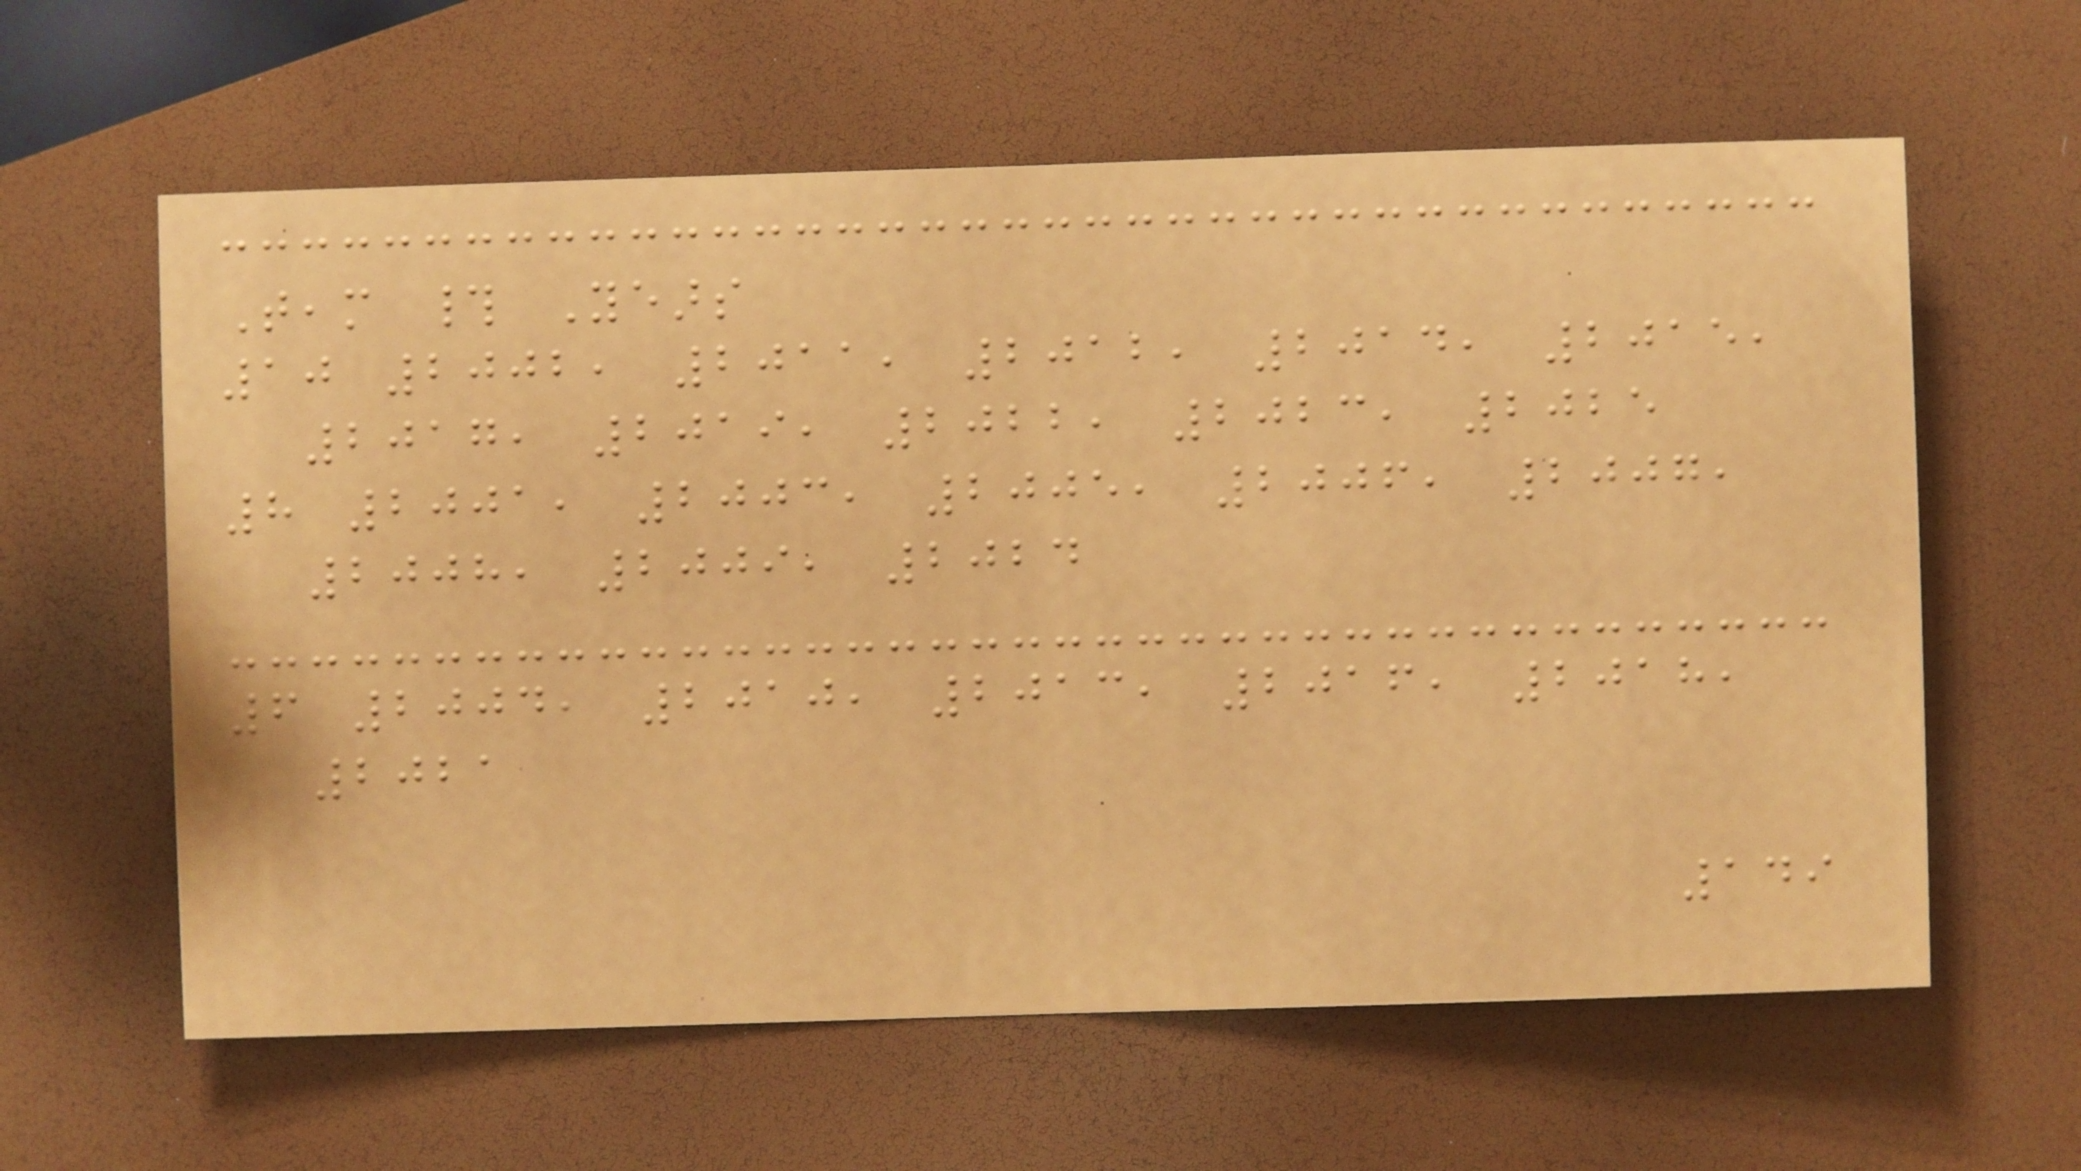Team # Years
10 2002, 2011, 2012, 2014, 2015,
2017, 2019, 2022, 2023, 2025
8 2001, 2003, 2005, 2006, 2007,
2008, 2009, 2024
6 2004, 2010, 2013, 2016, 2018,
2021
149
